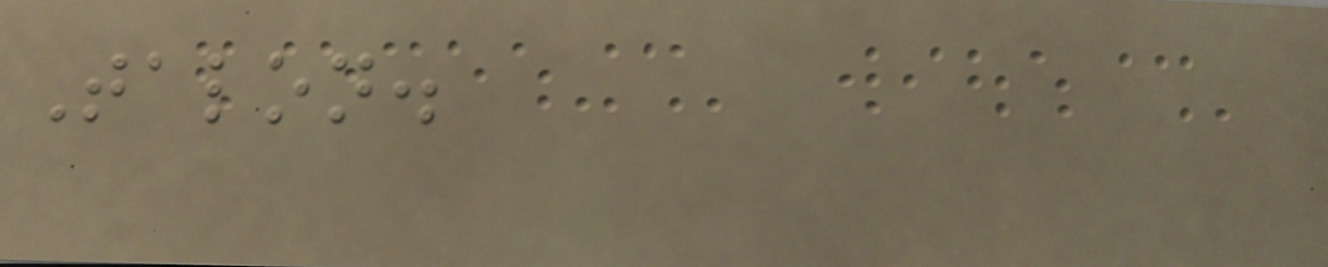Talon.
